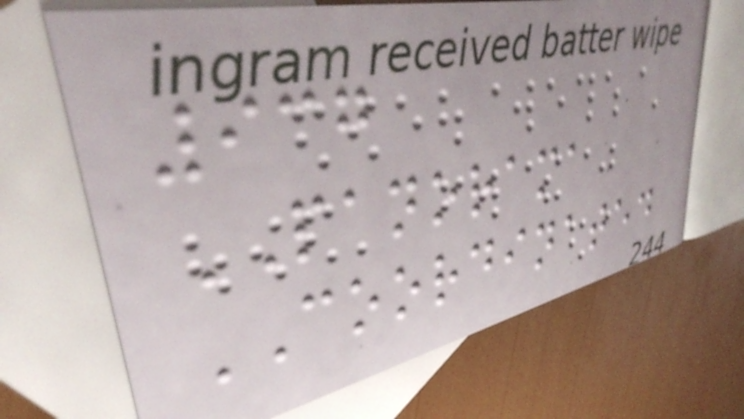937
PANORAMA
COORDINATED
